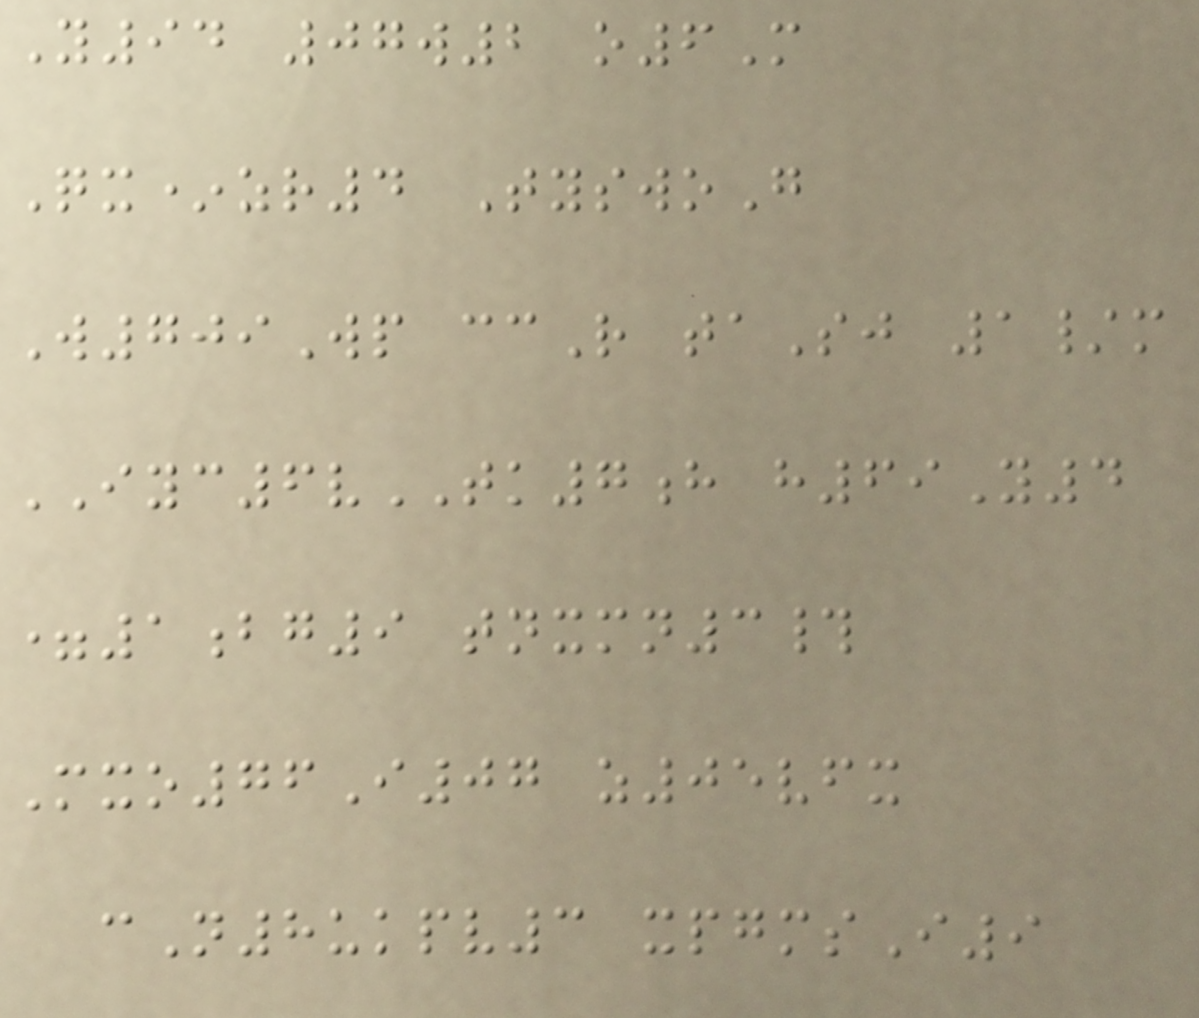Y94 07w2 o6M
Qx*zr4 TyswoG
W709Wp ccR taSj 1/m
IYC6vTK7h h69Y4
=1bg9 tnxmn3#
Mxo76I07 z05vfx
cN8ukpv3 xpgmsI9
